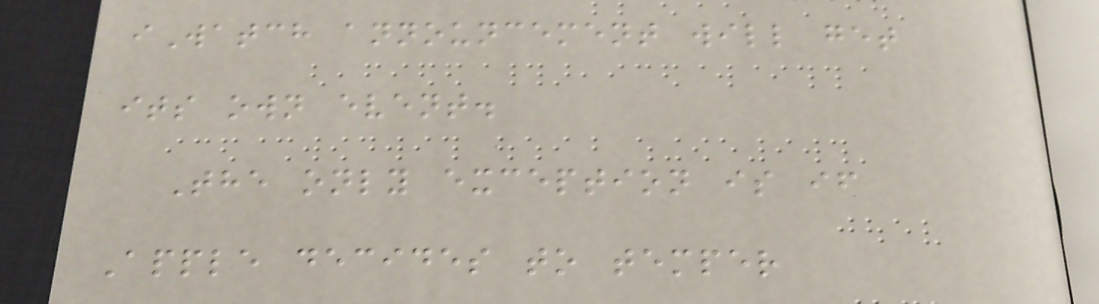iWatch announcement will get
its own event.
The only exception is if
Apple decides to temper
